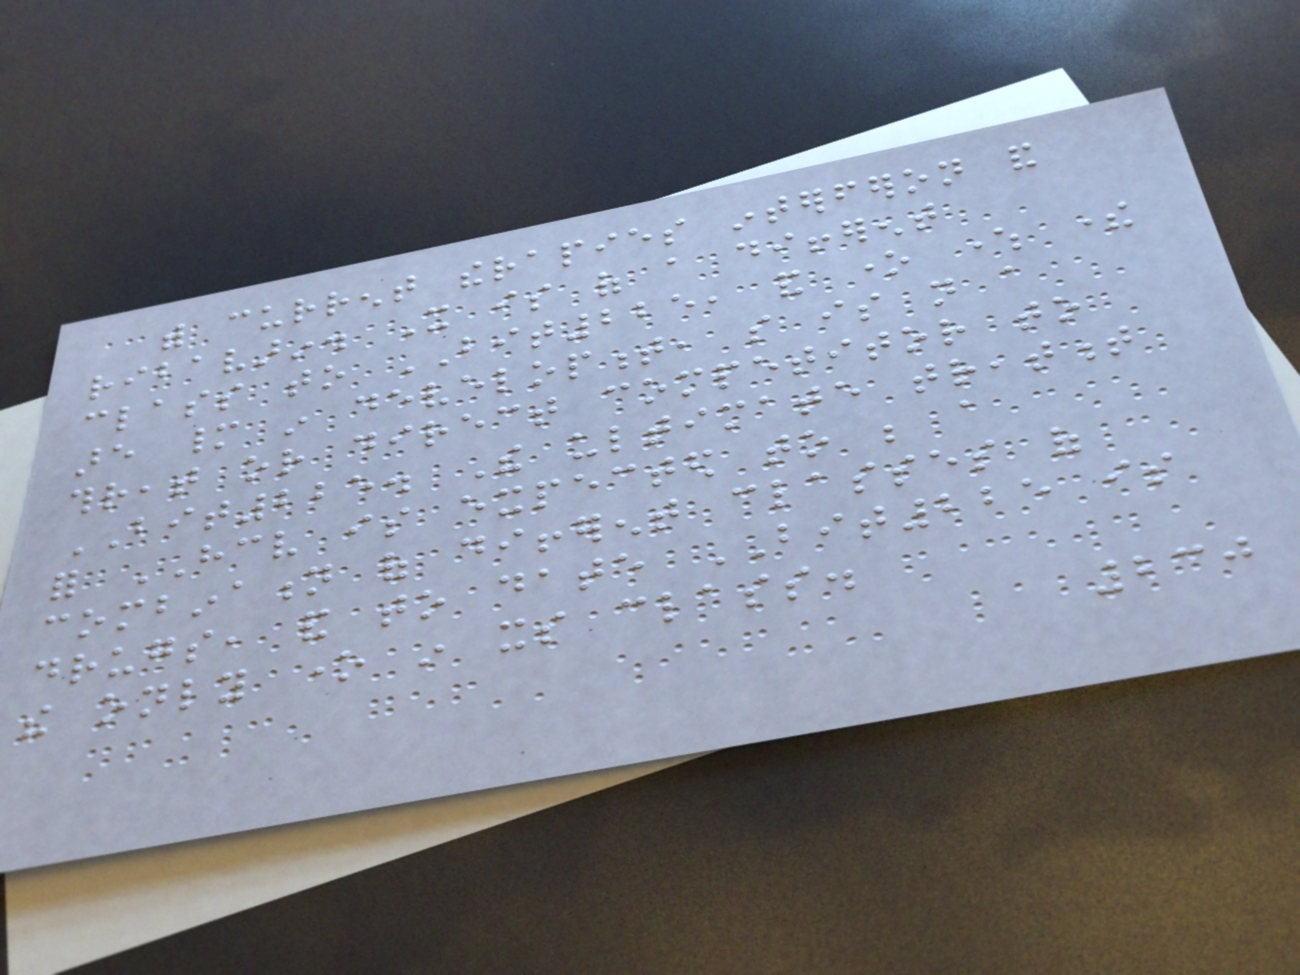with current therapies interferon and
ribavarin. It is of a different
class to BIT225, and one where there
are many in development, so is not a
threat or direct competitor to
BIT225. The ultimate treatment
for HCV is expected to be a
combination of different classes of
drugs, and to date BIT225 is
the only one in its class.
230
